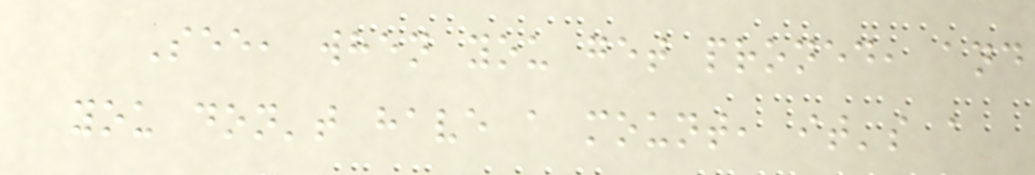See, when you get proned, and
you don't have a mount, it's a
